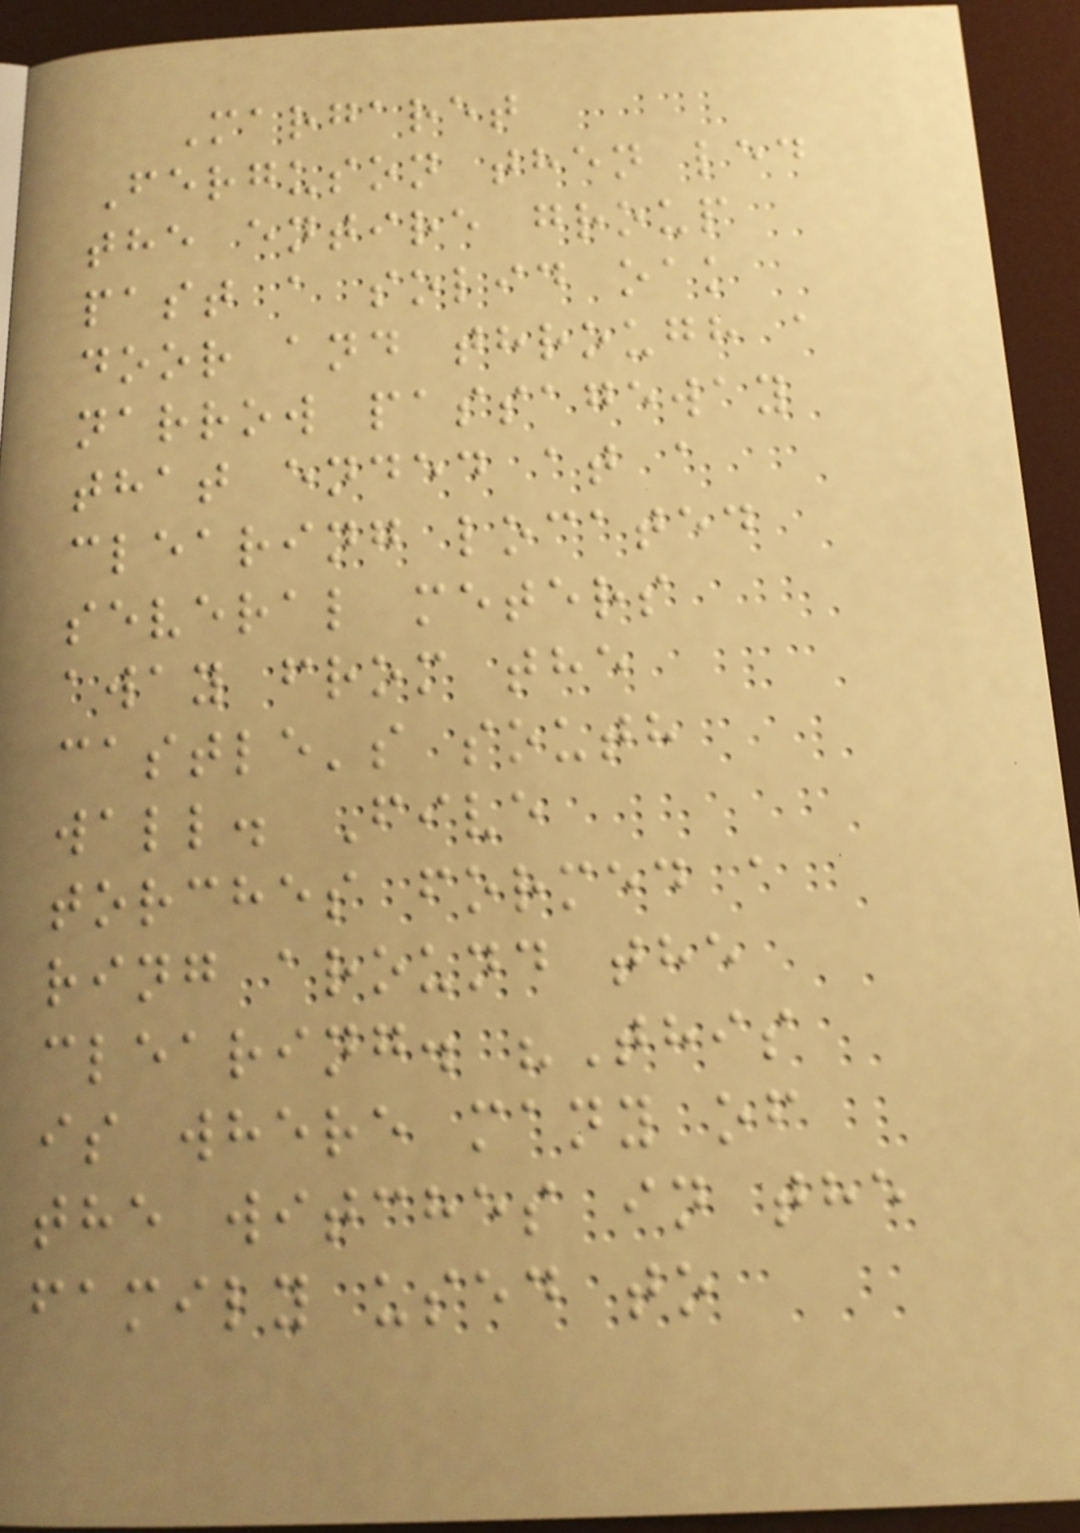Margaret
Ferguson then led
the entire group
past a solid oak
door and through a
narrow passageway
that ended at a
clearing located
several meters
away from the
castle's south
wall. Five
torches formed a
ring around the
clearing. "This
is where many of
the witches in the
family used to
